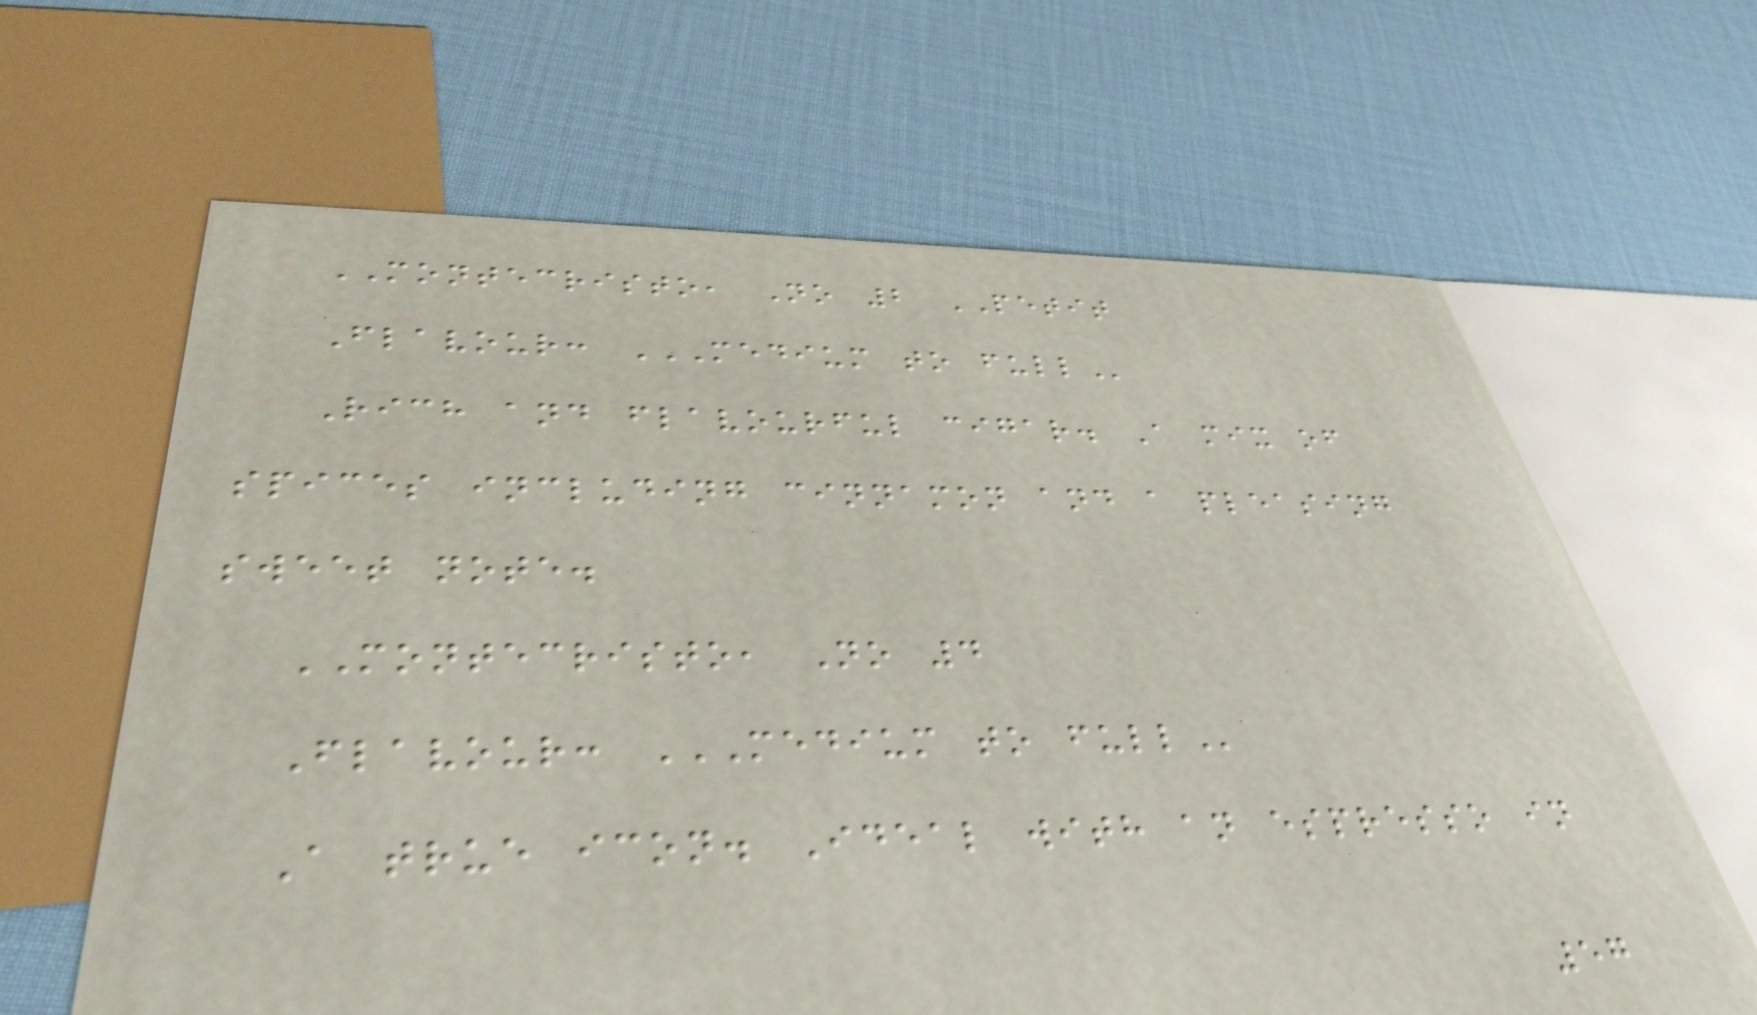MONTECRISTO, No 2 PETIT
Flavour: MEDIUM TO FULL
Rich and flavourful cigar. A mix of
spices including cinnamon and a pleasing
sweet note.
MONTECRISTO, No 4
Flavour: MEDIUM TO FULL
A true icon. Ideal with an espresso in
57
